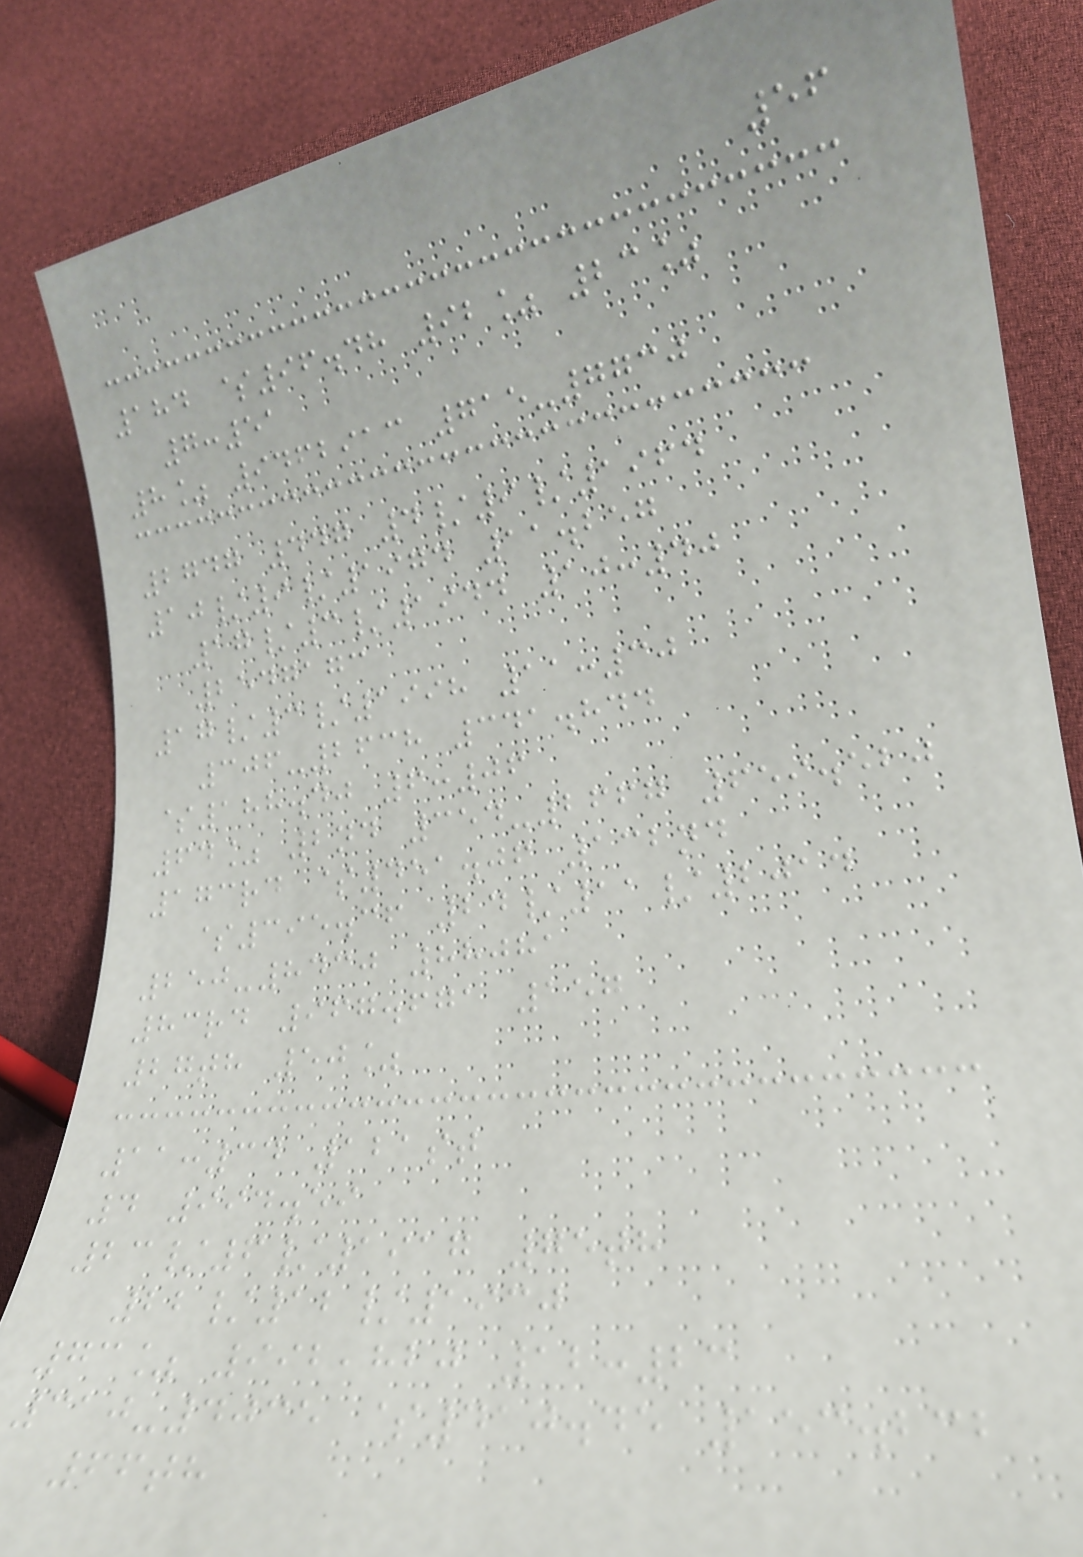56
184 $96.48 92% 23%
7:51
8% 9462913 715-7730
2747 447 4/9/1964
10/9/1974 11.257
17/3/1944 10:40
2547173
17/3/1998 11:30
306-2638 341.844
$188.40 6:06
64% 2nd 354-2667 659.520
173rd $451.06 132nd
$395.36 24/11/2014
250-8430 88081
83rd 967.671 157
27th 50%
11:34 121st
4 994.59
23/6/1917 75th
22/12/1930
73% 992,820 12:23
310-4035 $410.45 153.232
66th
